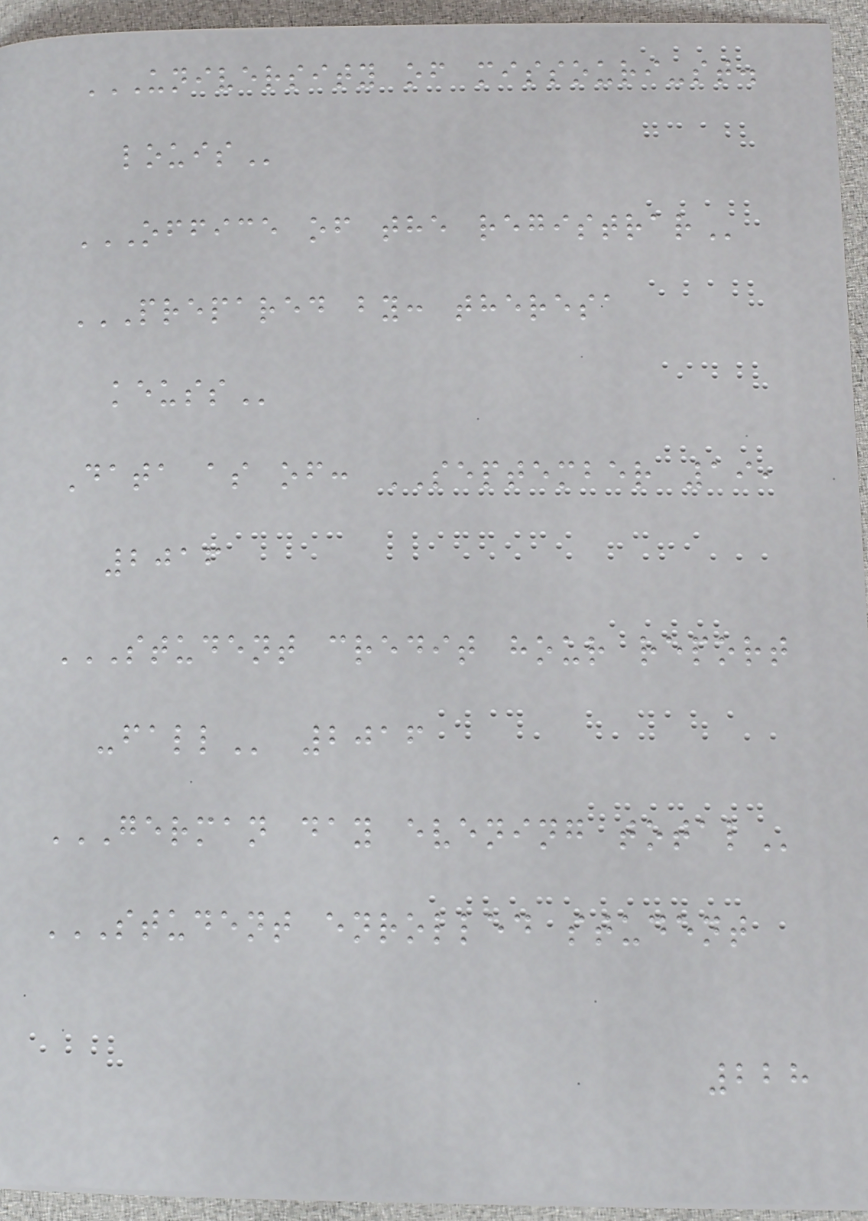UNIVERSITY OF MISSOURI-ST.
LOUIS
OFFICE OF THE REGISTRAR
PREPARED BY: THERESA
KEUSS
Data as of: SEPTEMBER 19,
2016
STUDENT CREDIT HOUR REPORT
-FALL 2016
GERMAN DAY EVENING TOTAL
STUDENT ENROLLED STUDENT
228
